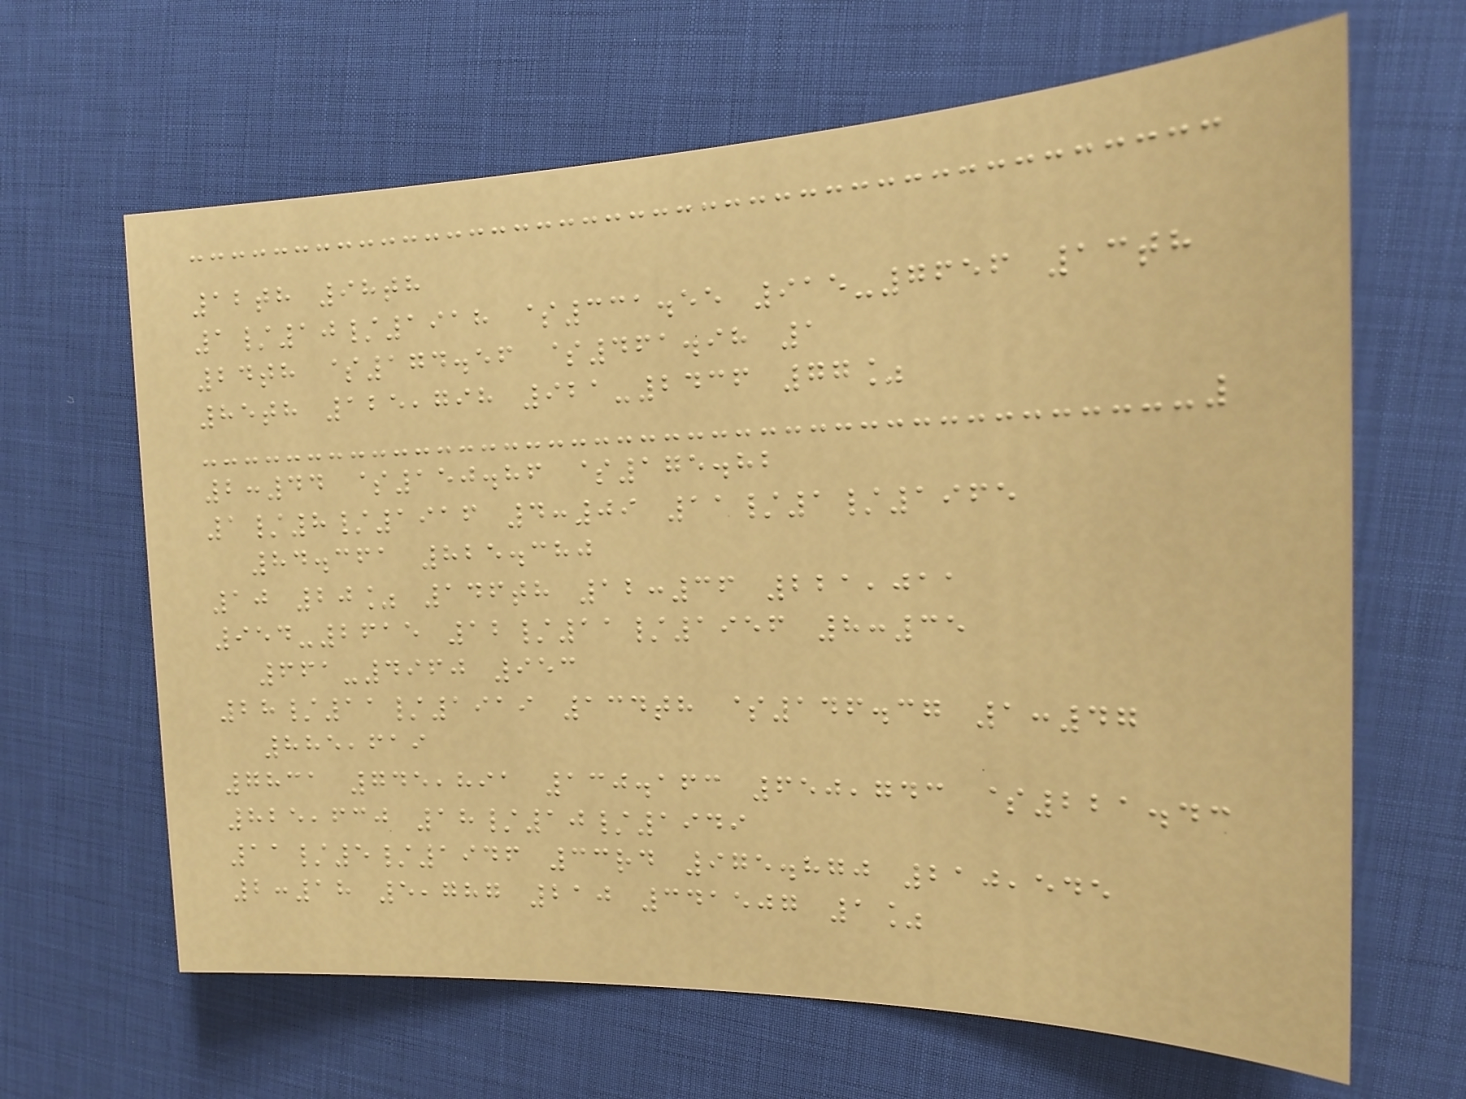12th 98th
1/10/1918 $331.55 915-7656 13th
24th $174.56 $461.98 1
85th 125,798 921-2436 77%
2:44 $150.86 $175.82
1/8/1916 4:09 11/1/1965
84.361 825.380
10 20% 146th 12:36 221,011
954-2615 12/11/1956 8:35
661-4960 953
28/11/1919 134th $146.37 1:47
885,619
7831 745,891 130.163 650,743 $221.43
825,630 18/10/1949
11/5/1946 33rd 975.870 210,545
2:18 5,787 210 341507 1%
